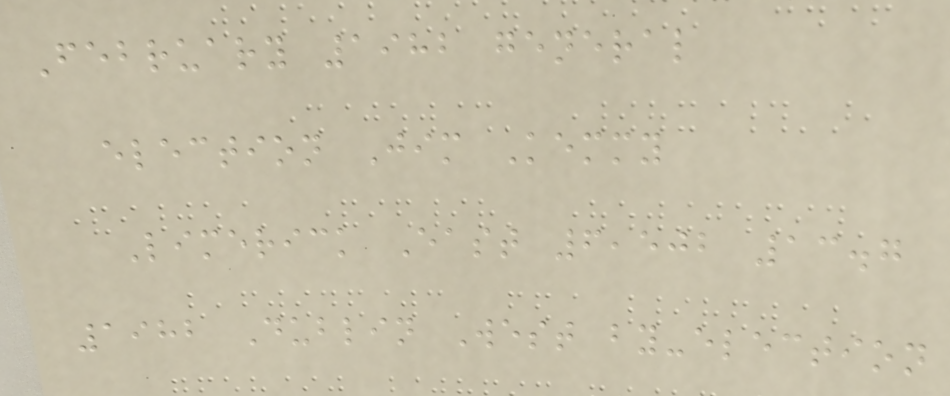February 1982 general
election Jim Kemmy
Limerick East 6,502 13.7
1982 Dublin West by-election
